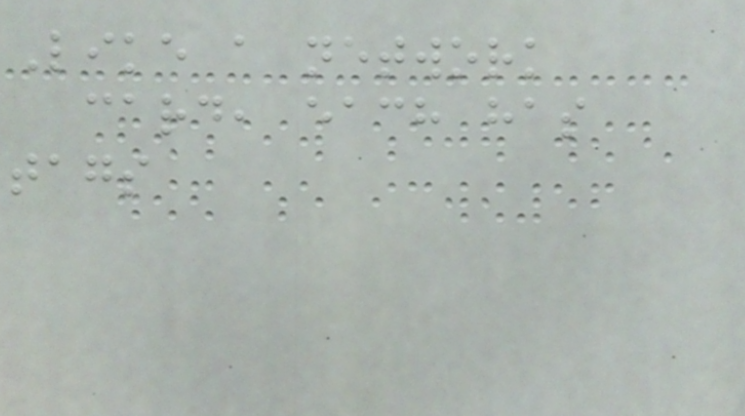Like a network
card, each has
tags
